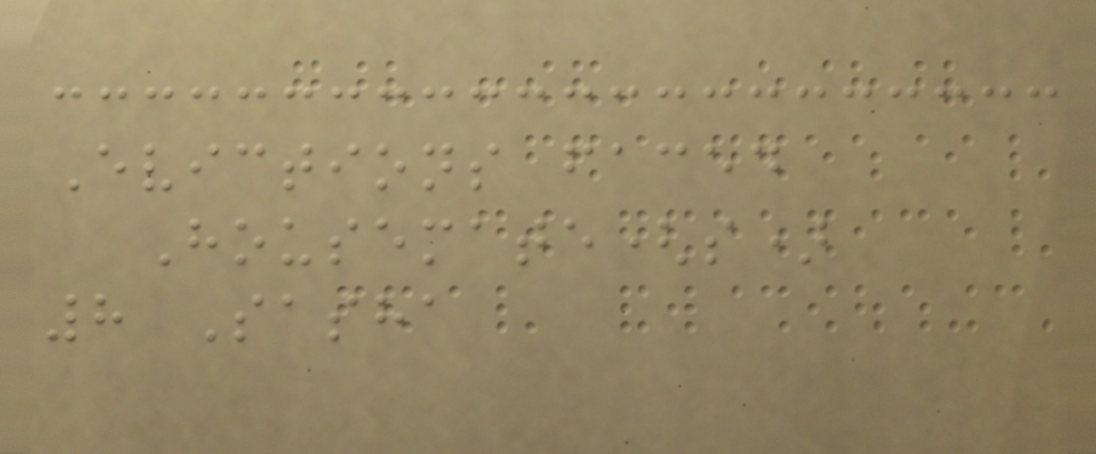Evictions faced
Housemate(s)
8 Sasha
